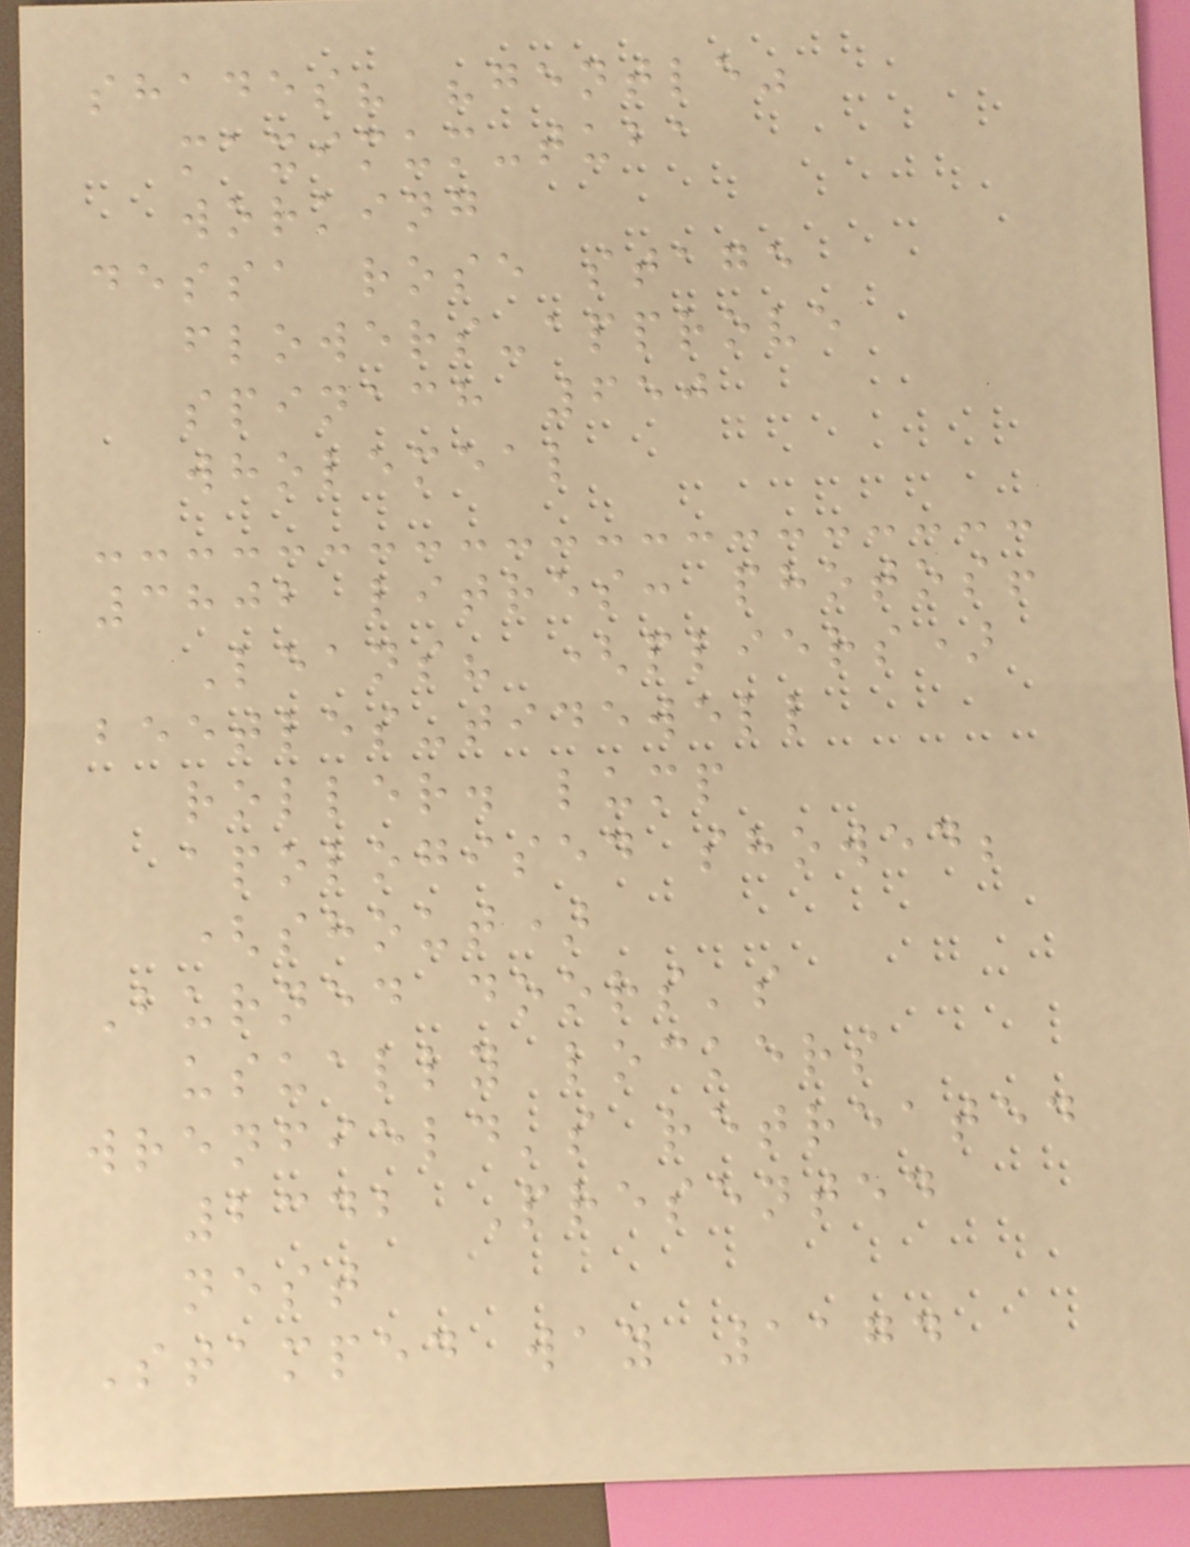shades? "gentle"
maximum-tuba
working
dessa rose stage
flowers-approve
spinach 650
wholemeal
3802 litres: photos!
Leans? (pliers)
beetles-tidewell
roller. lump
apologised showed;
(shout)
Burned doors's
usually lockers
wrenfield's retreated
2342 Presented
nest
Stamped way 1174
